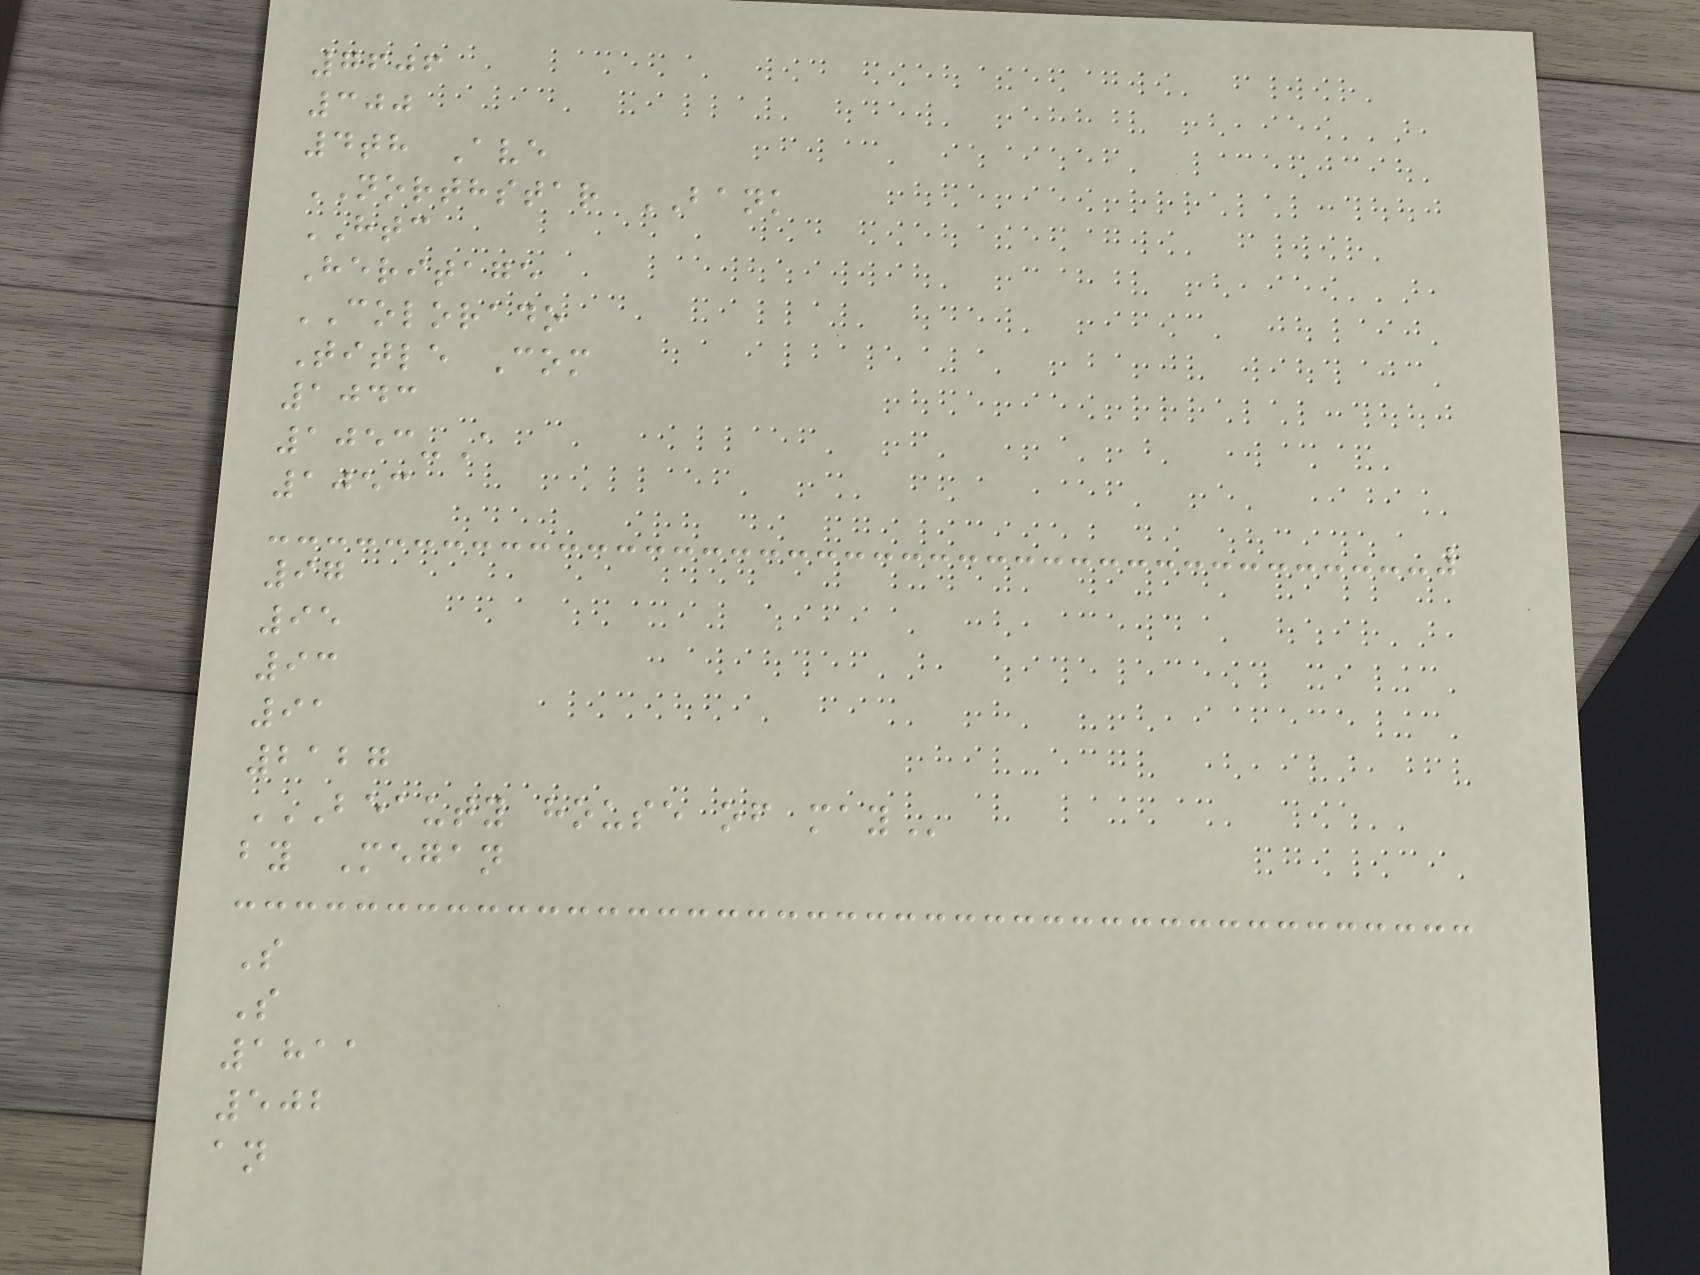7606
300
4th Ave
NORTHSTAR BANK
HTC
Heritage
COLORADO
Title Com
1043
1053-A
1053
97
95
93
91
2127
BEAUTY HOUSE OF MAY
by Megan
S
S
1811
502
an
